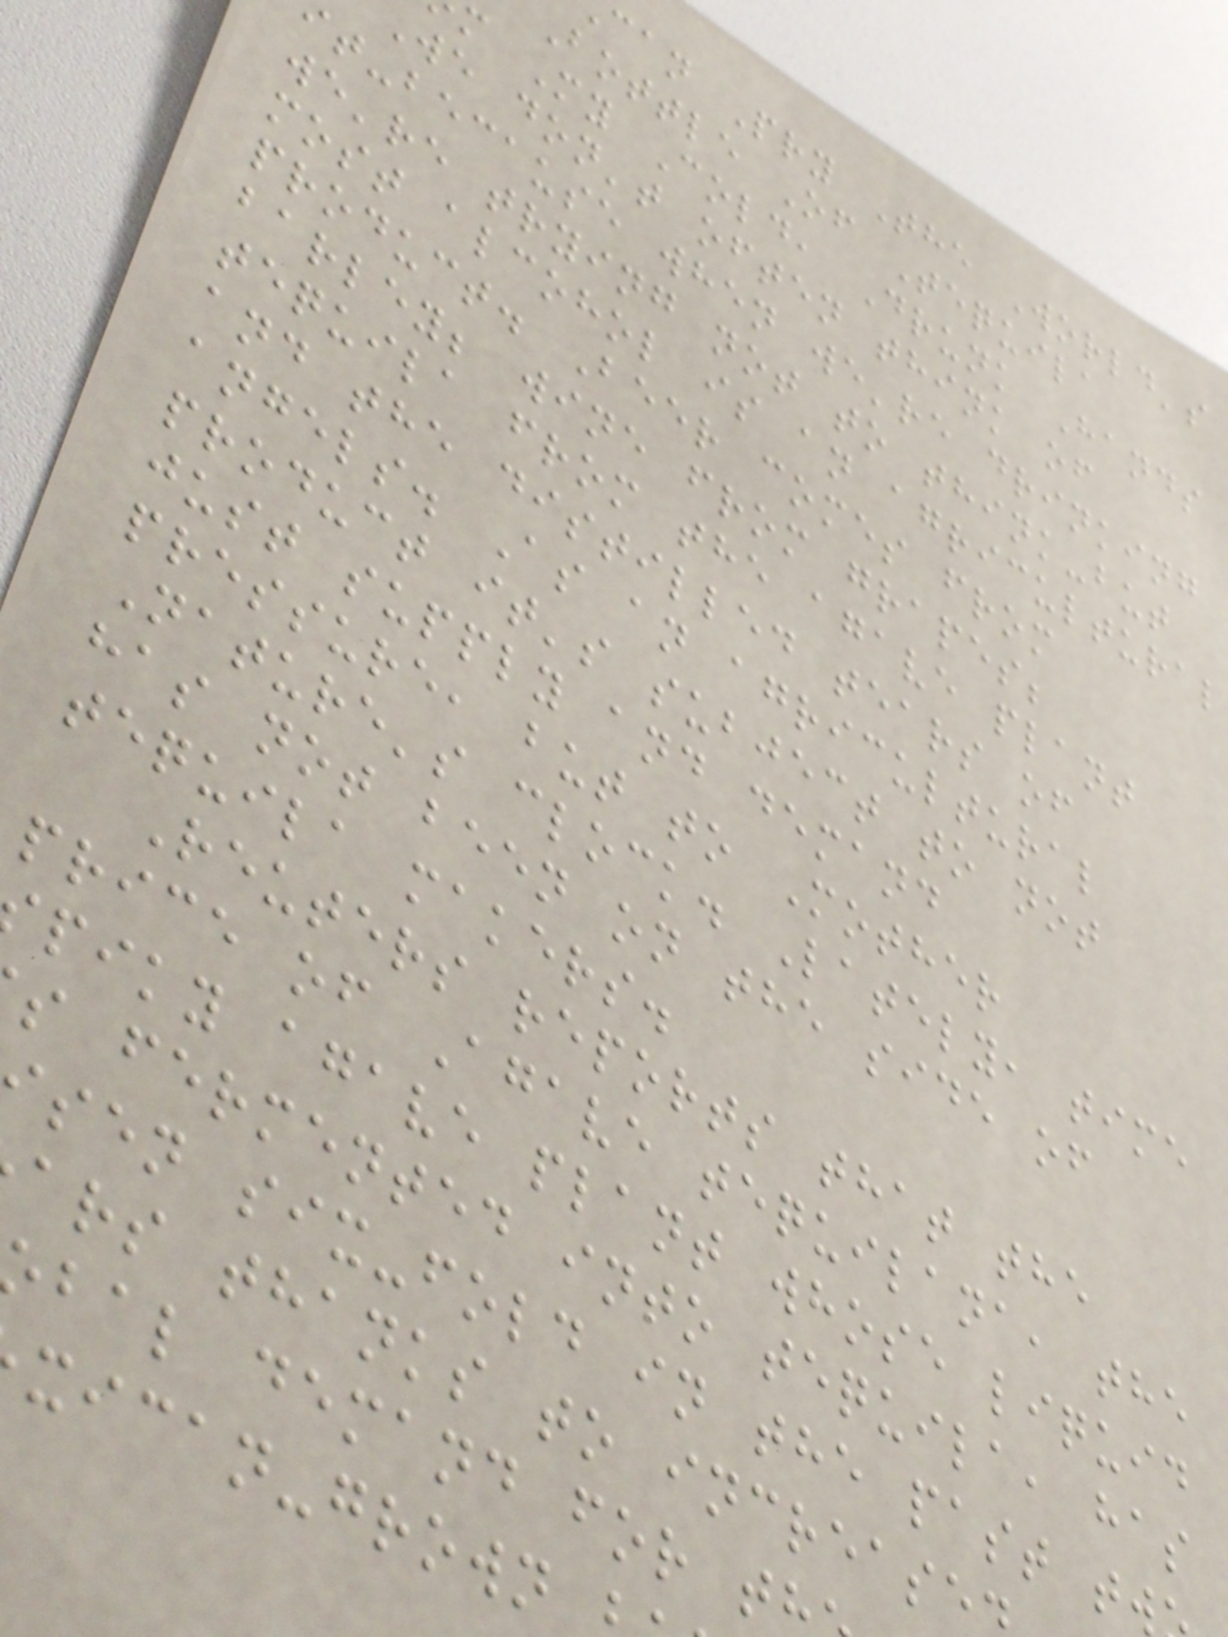can Pry The World's
Bottle Of Tequila
m My Cold, Drunk Hands
We don't often think of
t-because when we're drinking
we're trying not to think-but
most alcohol is an agricultural
product. Beer comes from
barley; wine from grapes;
tequila from the agave plant
and the distilled tears of
angels. As an agricultural
product it's subject to not
just supply and demand
pressure, but to Mother
Nature's clock. Lately, time
has not been on the side of
tequila makers.
Reuters reports that the
price of Agave tequilana, the
piky agave plant whose liquid
s fermented into tequila, has
sen six-fold in the past tw
ars thanks to increase
bal demand for t
xican-grown
